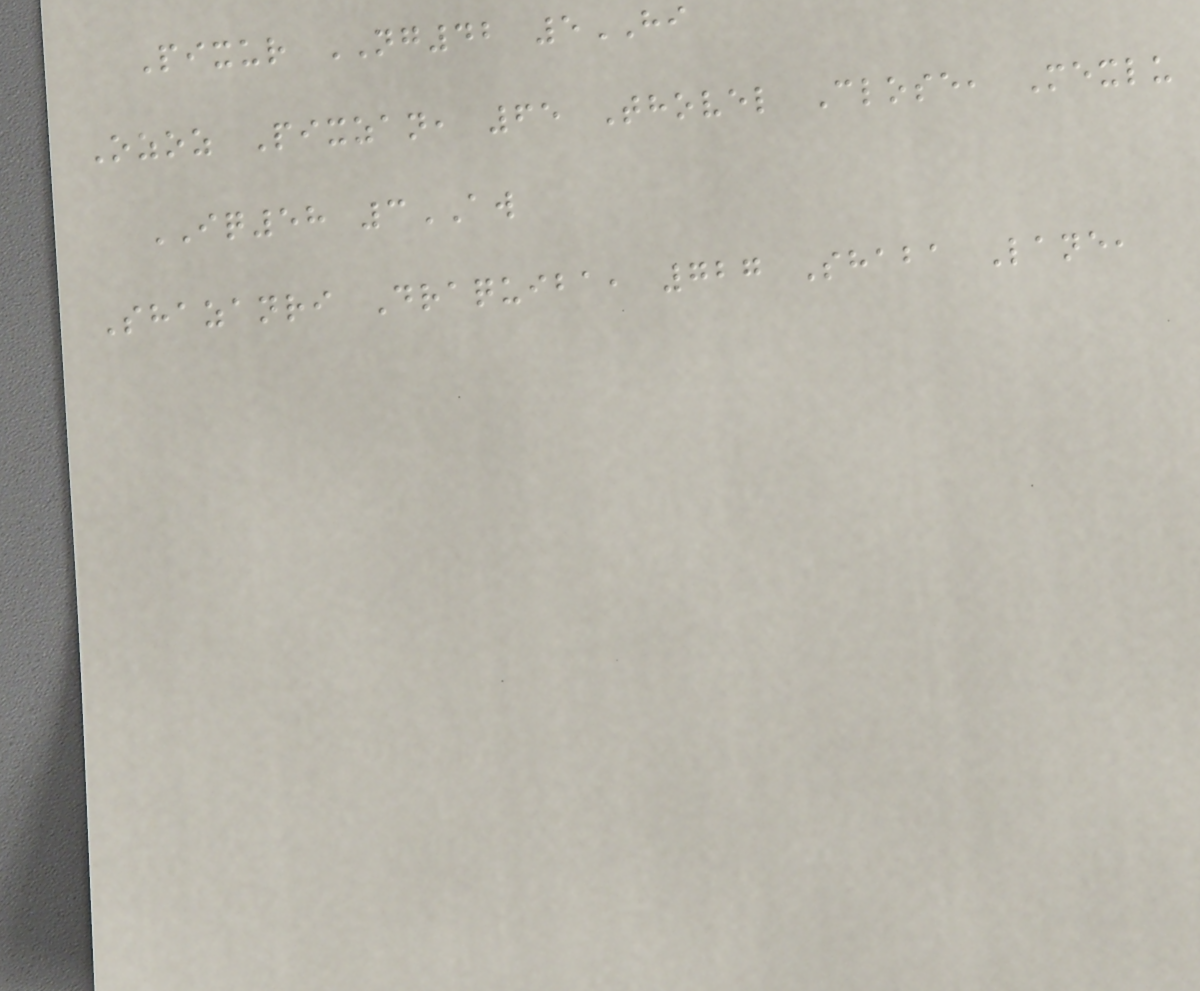Pixur NG42 5HI
Ozoz Pixzan, 65 Thovel Close, Mexlu
IQ58 3AW
Shazanri Draquiba, 727 Shaba Lane,
